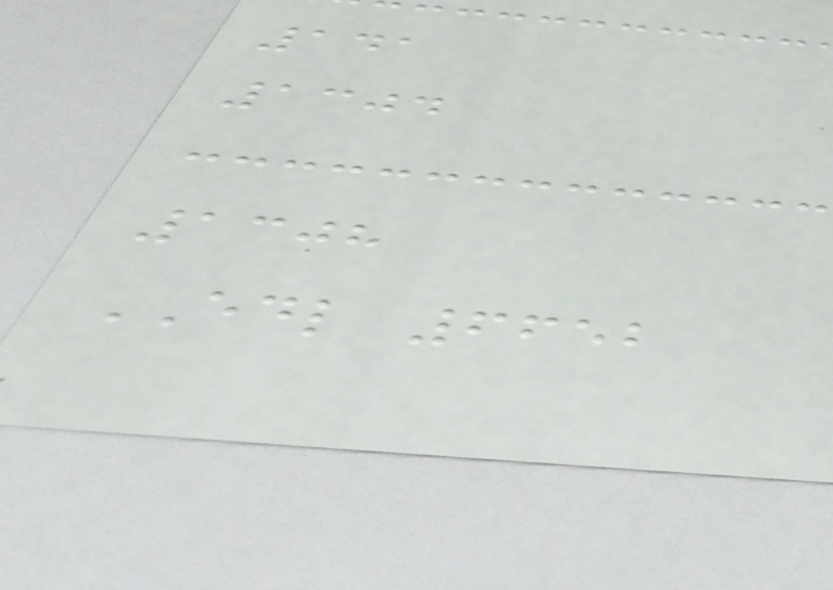141
1304
1308
EDL 6652
